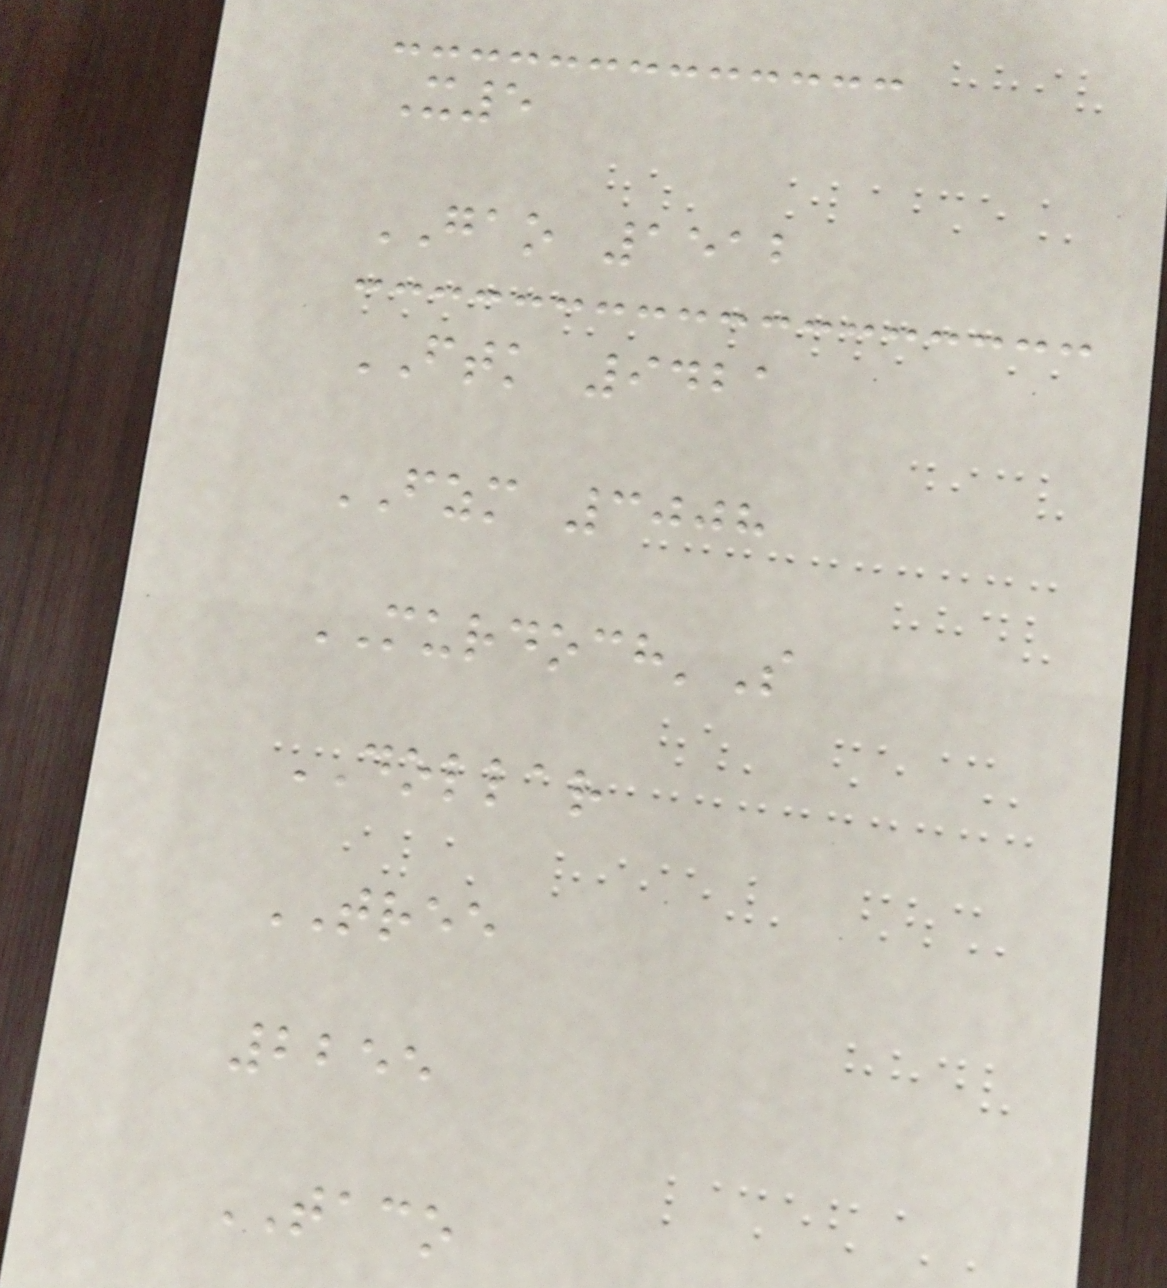X5
GAO 1512
FTK 9421
FZM 3008
MURDOCH'S
DOLLAR
TREE
2255
TACO
